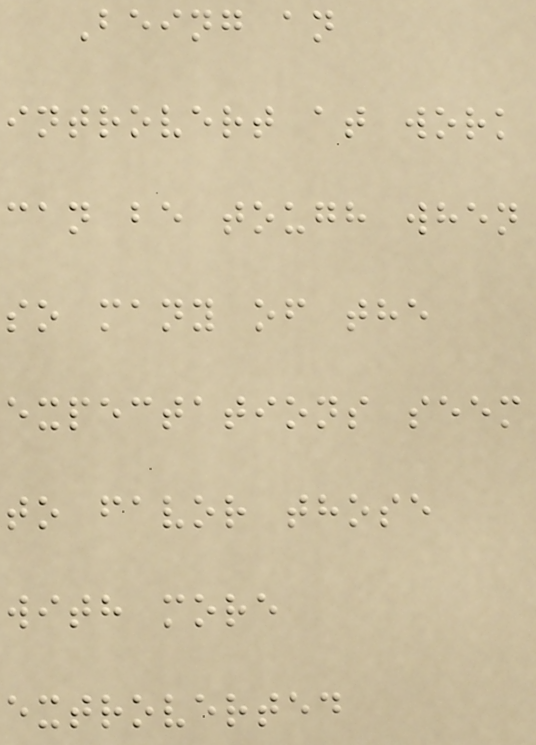Being an
introvert at work
can be tough when
so many of the
expectations seem
to favor those
with more
extroverted
